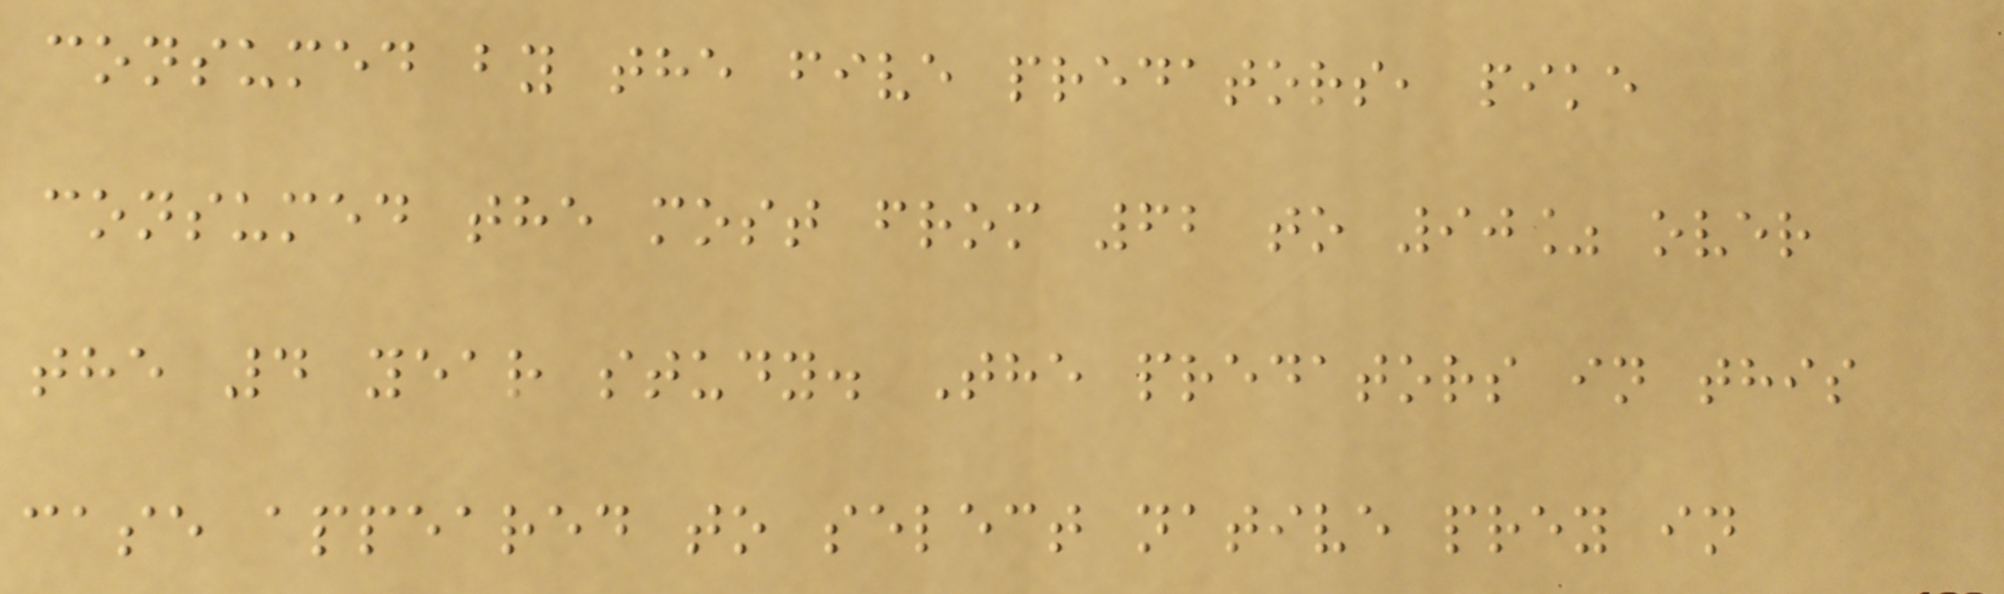consumed by the five predators, pike
consumed the most from 62 to 90% over
the 4 year study. The predators in this
case appeared to select native prey in
